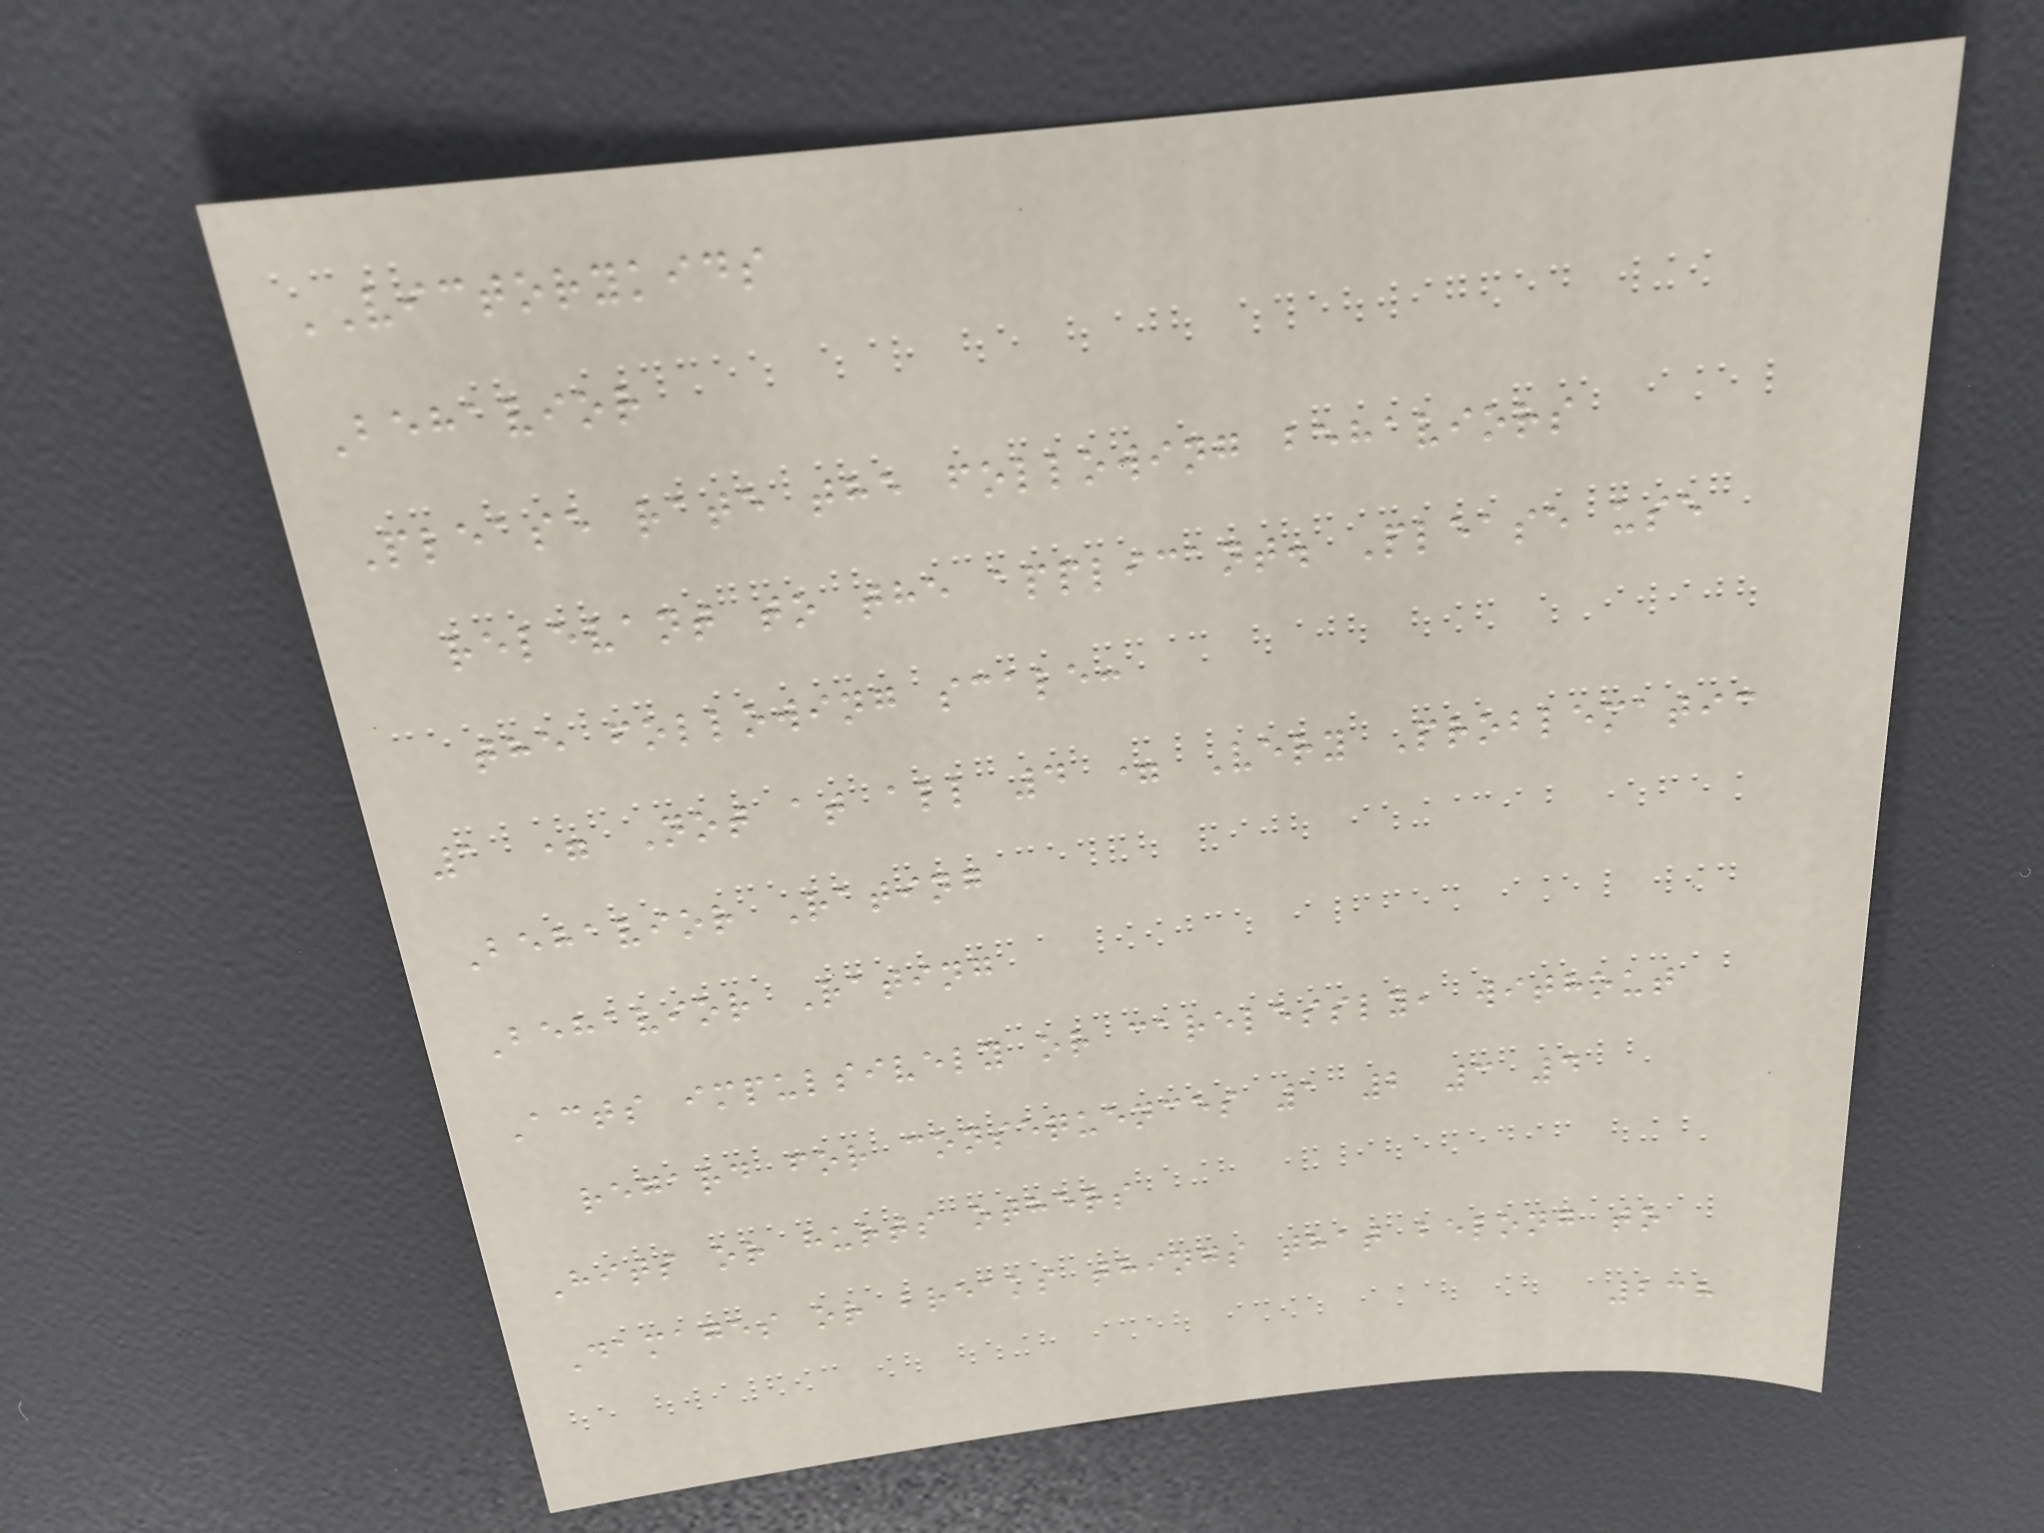VICTORYKIDS
Behavior
Please rate the following behaviors
relevant to the applicant. Please use
the following scale:
1 = Not at all 4 = Very Problematic
Behavior Rating
Behavior Rating
Acts impulsively or carelessly, without
regard for consequences 1 2 3 4
Hits or hurts others
Damages or breaks things that belong to
238
